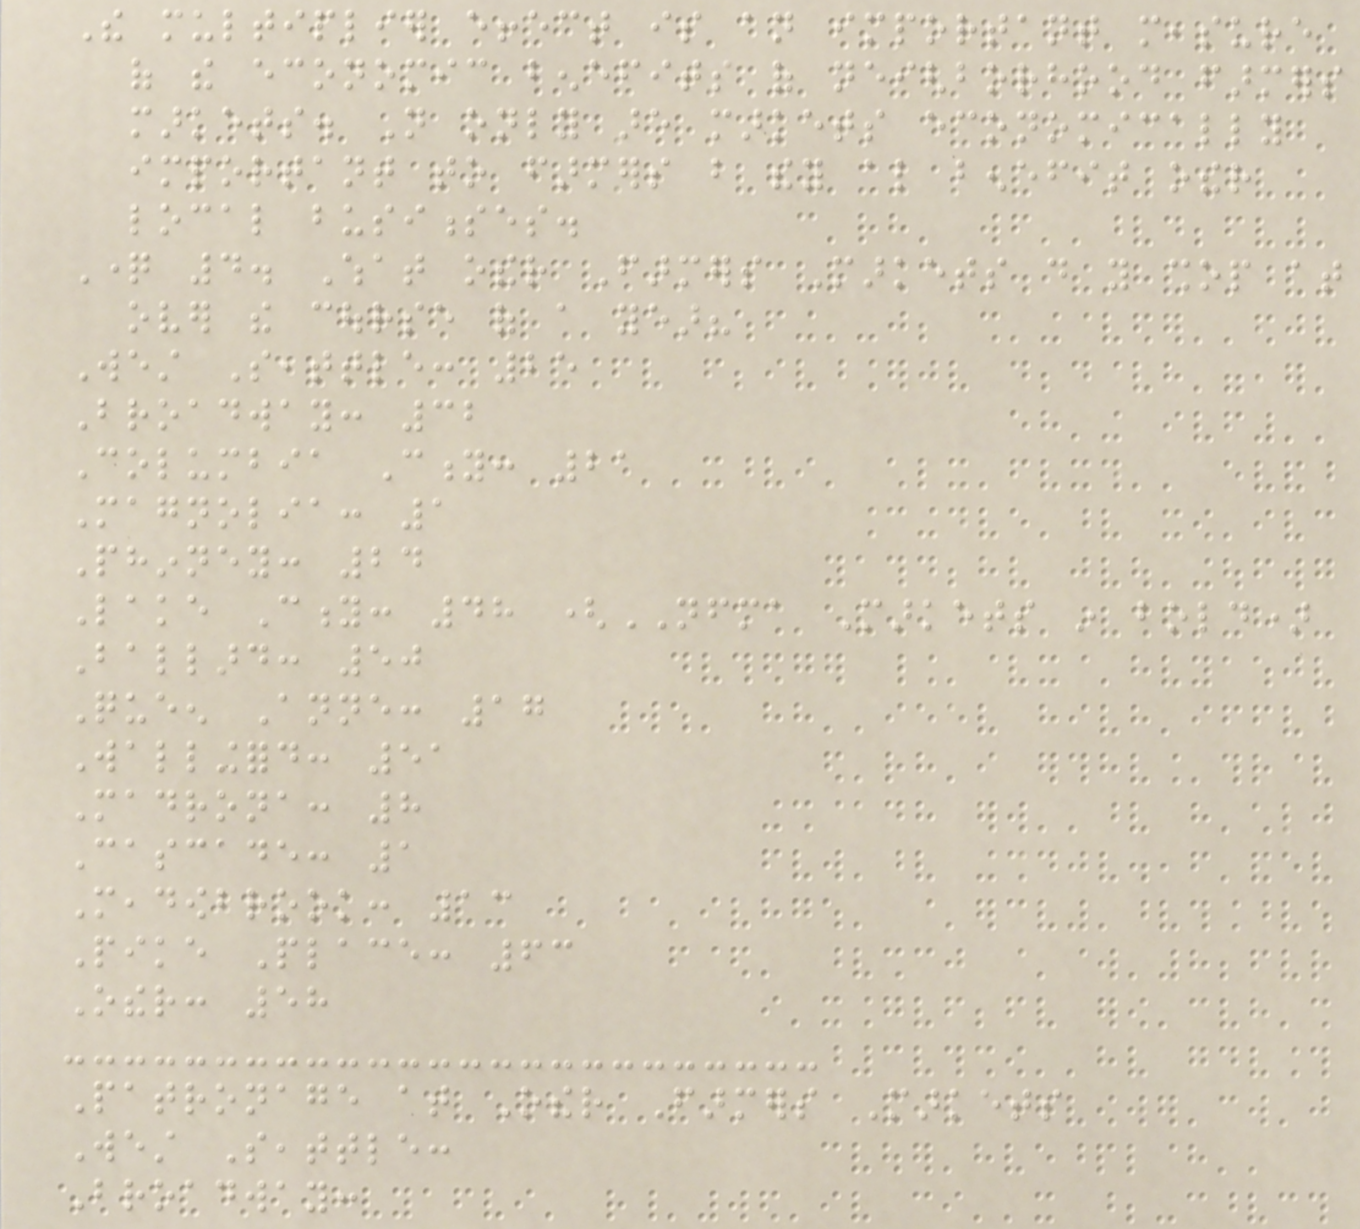The multiplier effect is an important measure
of the economic benefits of neighborhood farmers
markets. Not only are markets economically
important to farmers but they also benefit other
local businesses.
Question 4. What other Farmers Markets do you shop at
over the course of a year?
West Seattle: 25
Broadway: 32
Columbia City: 21
Magnolia: 1
Phinney: 24
Lake City: 48 (NFMA Markets in bold)
Ballard: 50
Queen Anne: 17
Wallingford: 51
Madrona: 8
Cascade: 1
Meadowbrook: 13
Pike Place: 63
Other: 58
Patronage at Other Farmers Markets
West Seattle:
Broadway:
